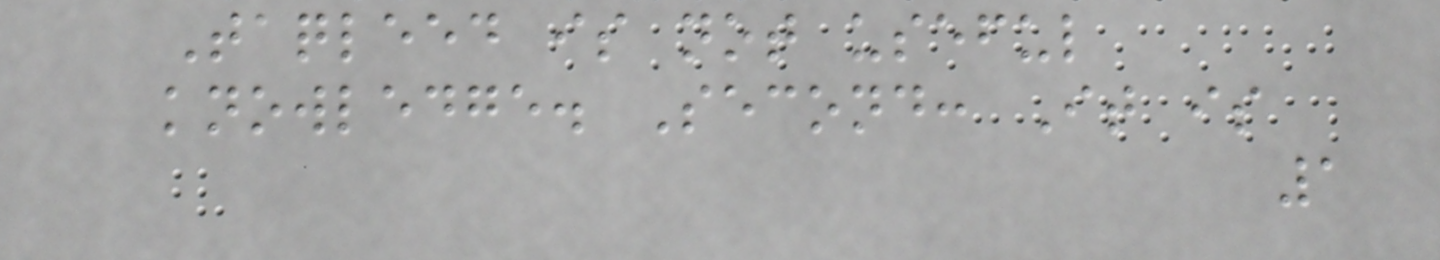Taqleed is not useful
knowledge. Second: It is
1
